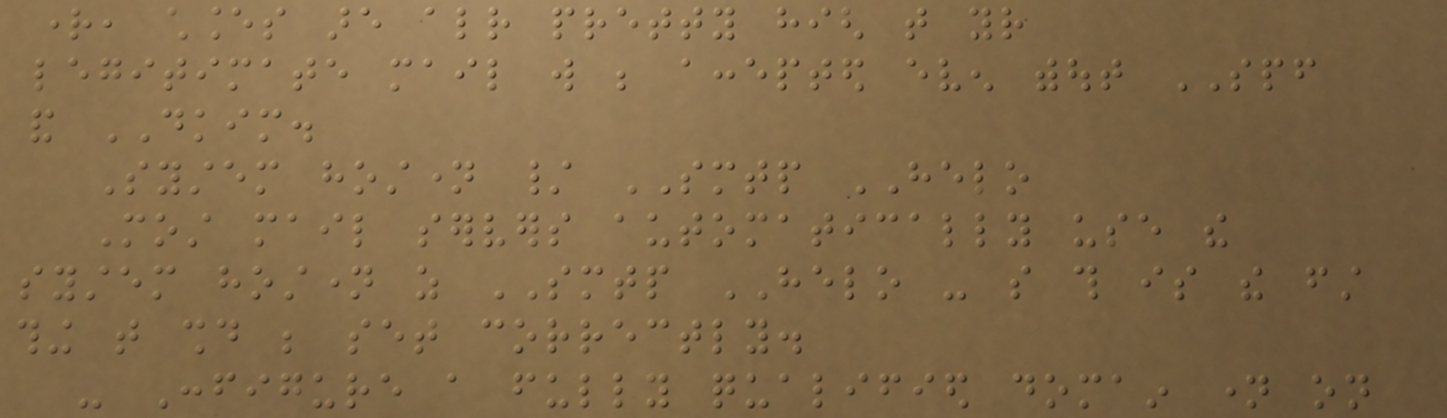right, chances are already pretty high that your
legitimate mail will be accepted even without SPF
and DKIM.
System hostname / SMTP HELO
Most mail servers automatically use the
system hostname as SMTP HELO - so this is the first
thing that should be set correctly.
- Configure a fully qualified domain name on
